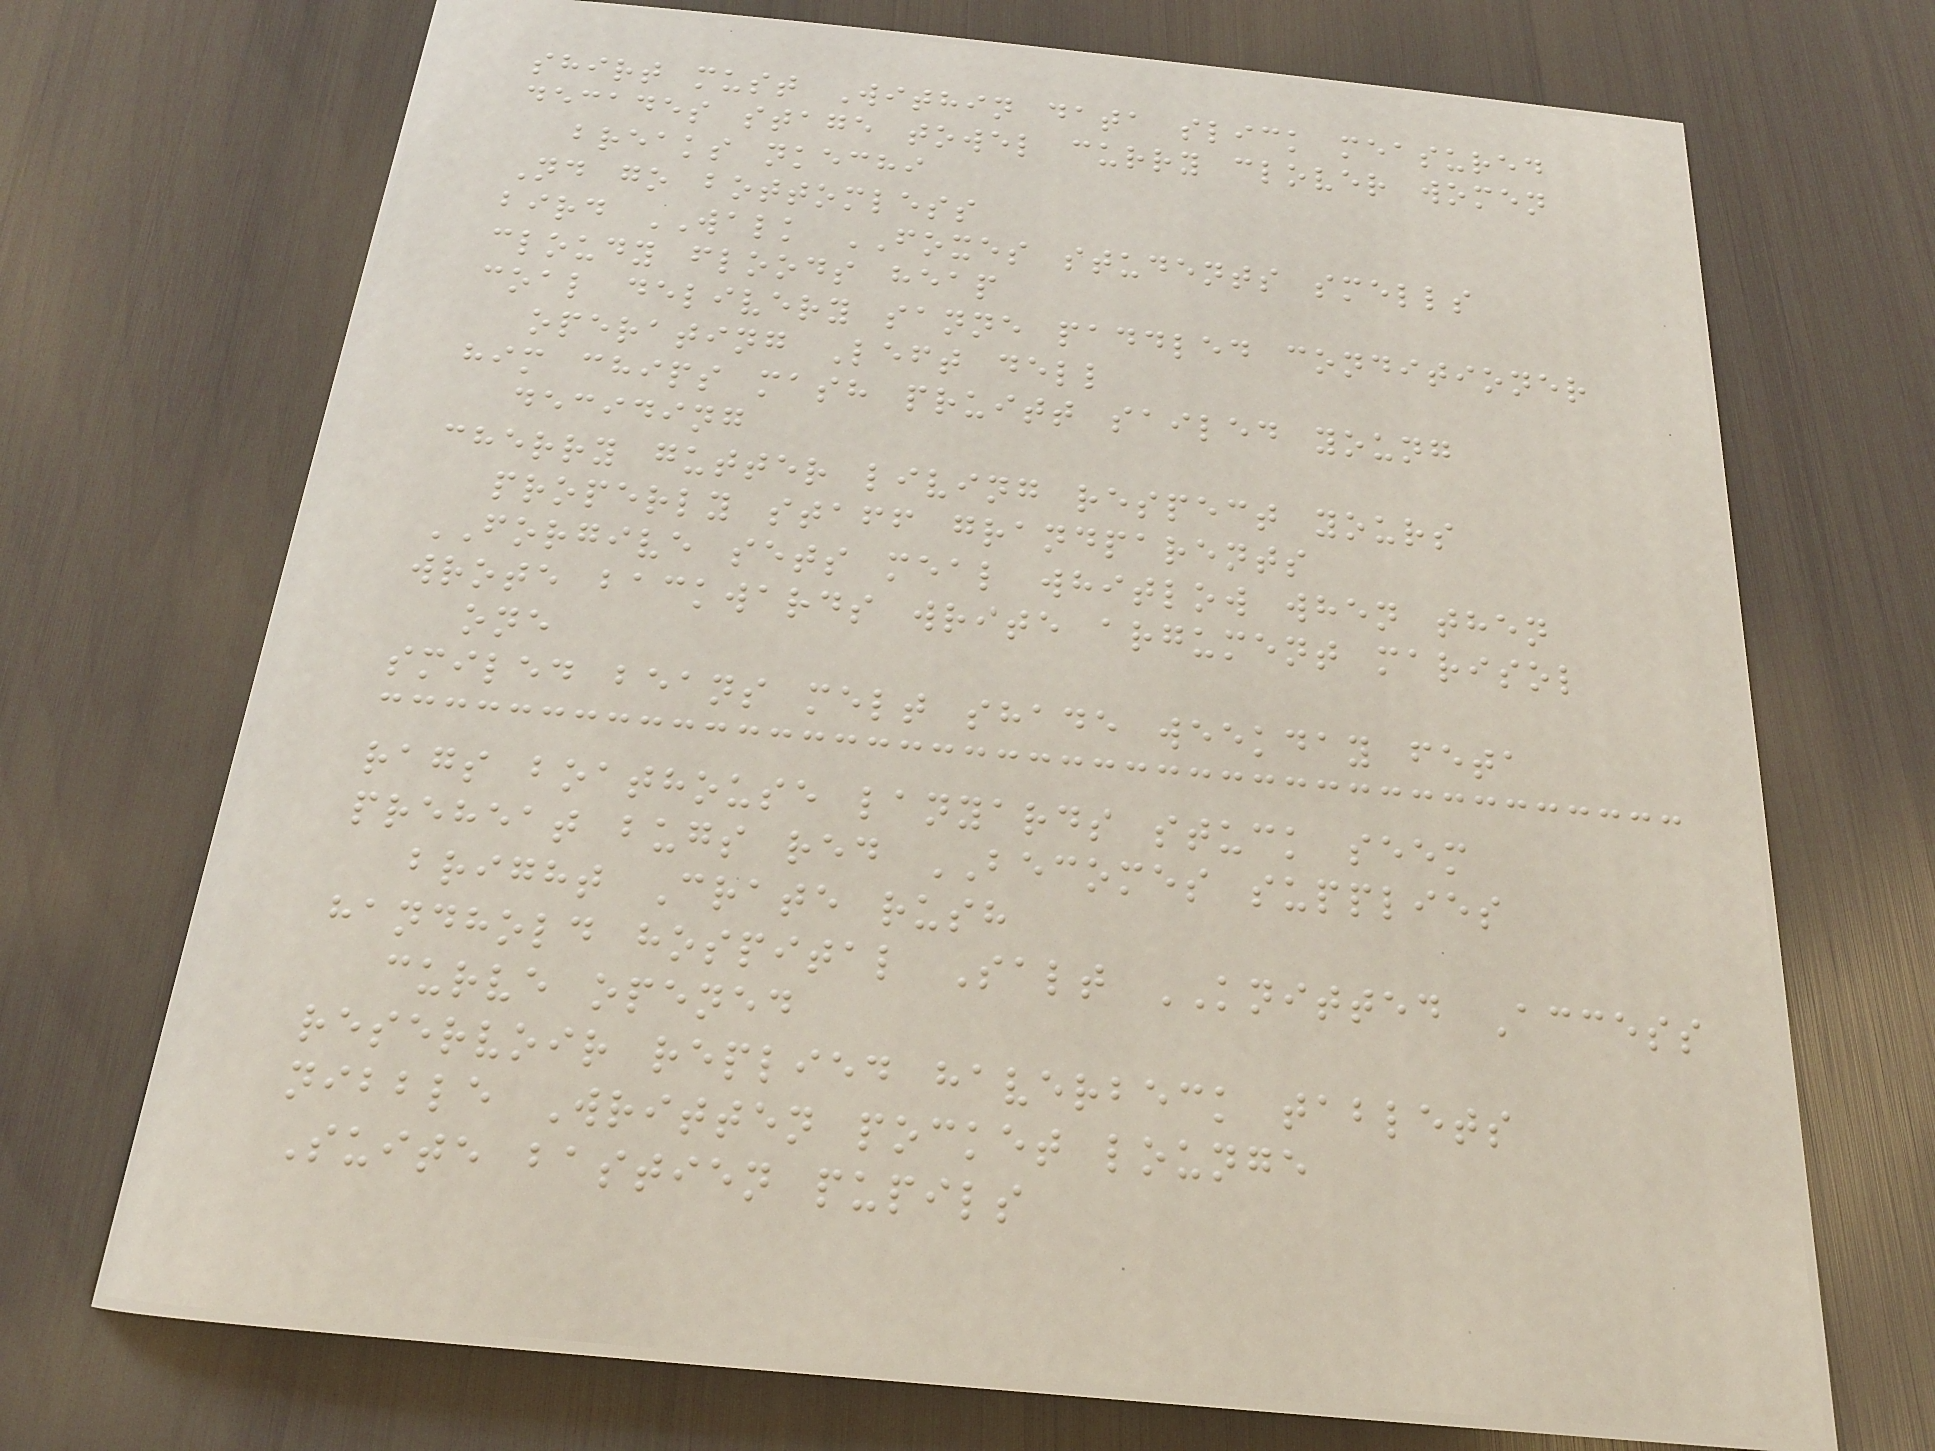shirt must Within data slick measured
decades stage towel curry clover women
breaks nkechi
Nd go bottomless
bird WALK FOXES students smells
cloudy floods heap
coal delivery sanne paddled conditioner
operating Left dell
him chips mash pruitt sailed young
deciding
cherry gutter living respect yours
properly staff grandparents
FORGIVE sets meal whitlow when then
wrote backwards write argument marisol
one
smiled beans melt shade weekday feta
rags boathouse lanyards stuck seem
preheat bugs red BECOMES supplies
bright Crate rush
handhold hospital Salt KNITTED Access
curve opened
reservoir replied haverbeck tablets
nibble Written pocket lounge
Suite bastien pupils
